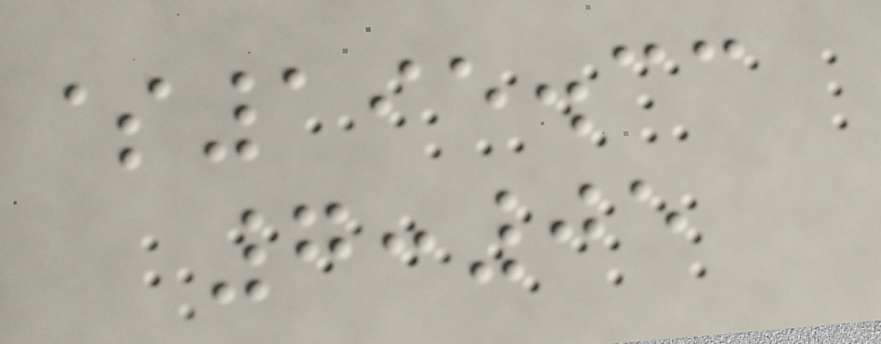$195.33
7:05
